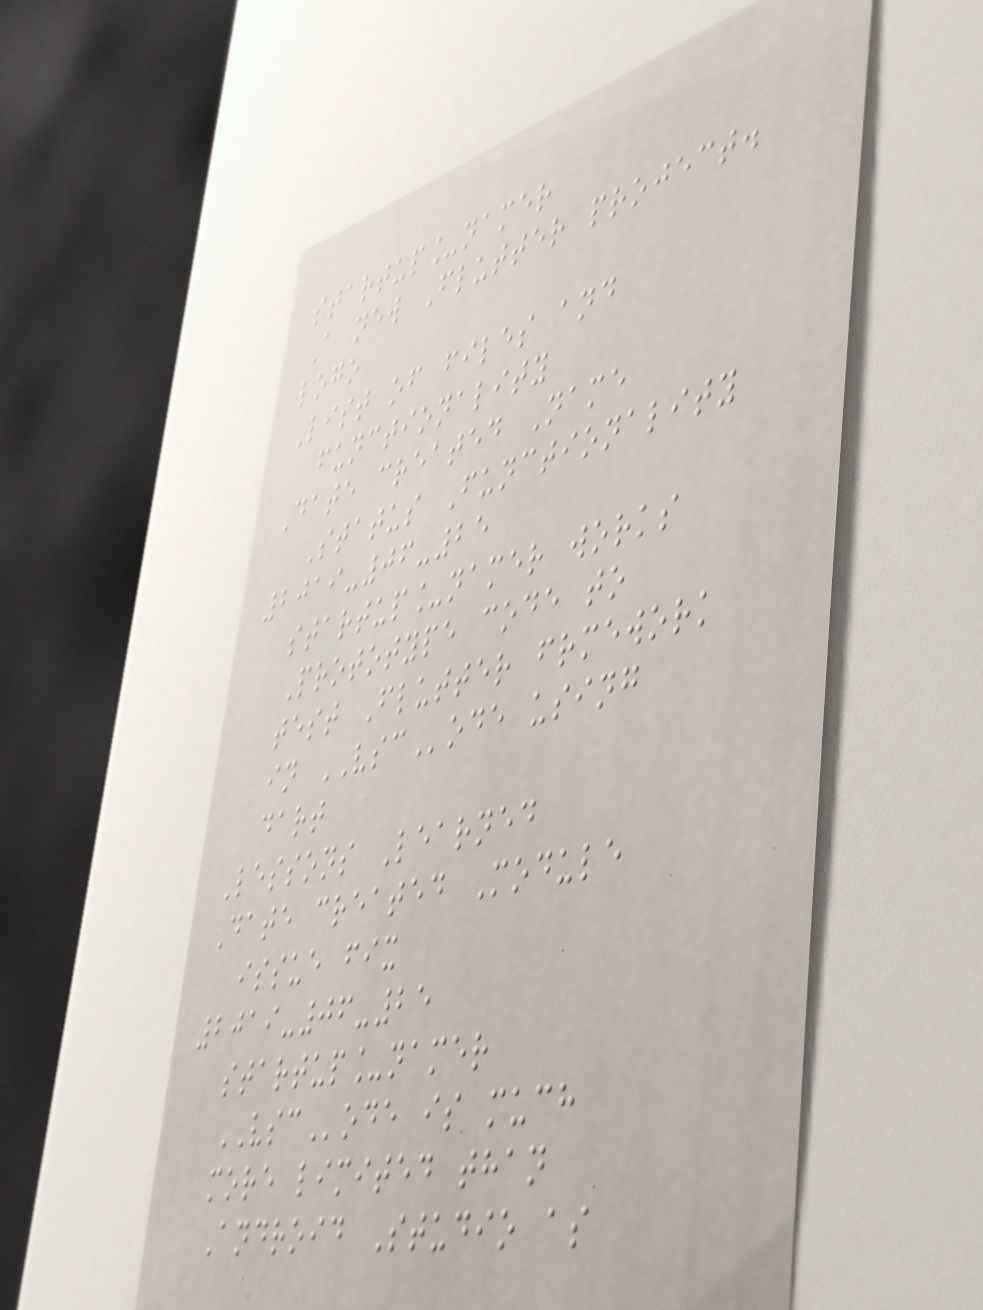startup_namer
A new Flutter project.
logo
List of files and
functionality
Date created Name
Status Functionality
2019-06-25
startup_namer works
Prototype code to
test Flutter frmework
in VSCode using
dart
Lessons Learned
Date created Module
issue fix
2019-06-25
startup_namer
VSCode is much
more limited than
Android Studio as
